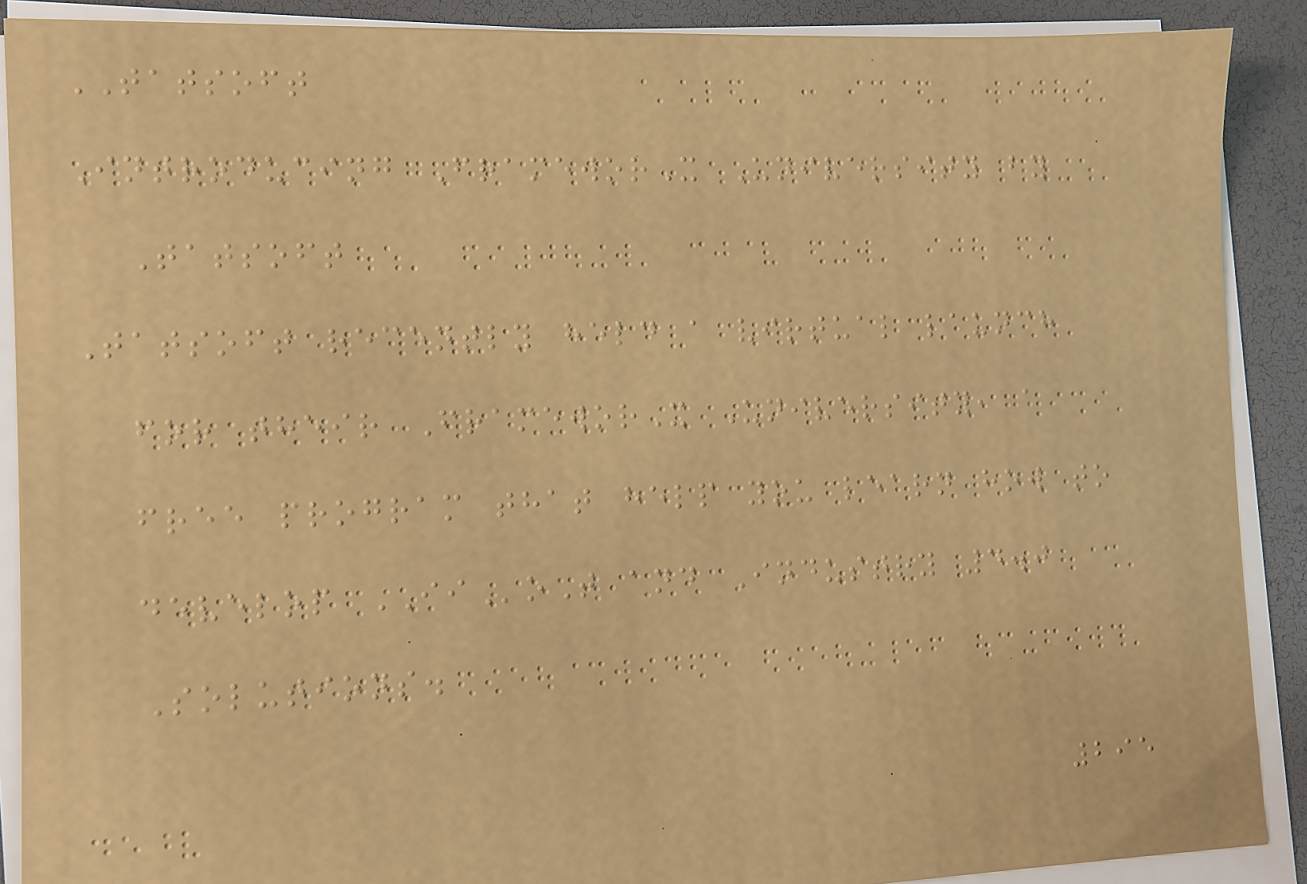TATSOFT
Introducing FrameworX University by
Tatsoft
Tatsoft recently held a virtual launch
for their FrameworX University, a
free program that help you learn how to
develop IIoT and Industry 4.0
Solutions.
295
